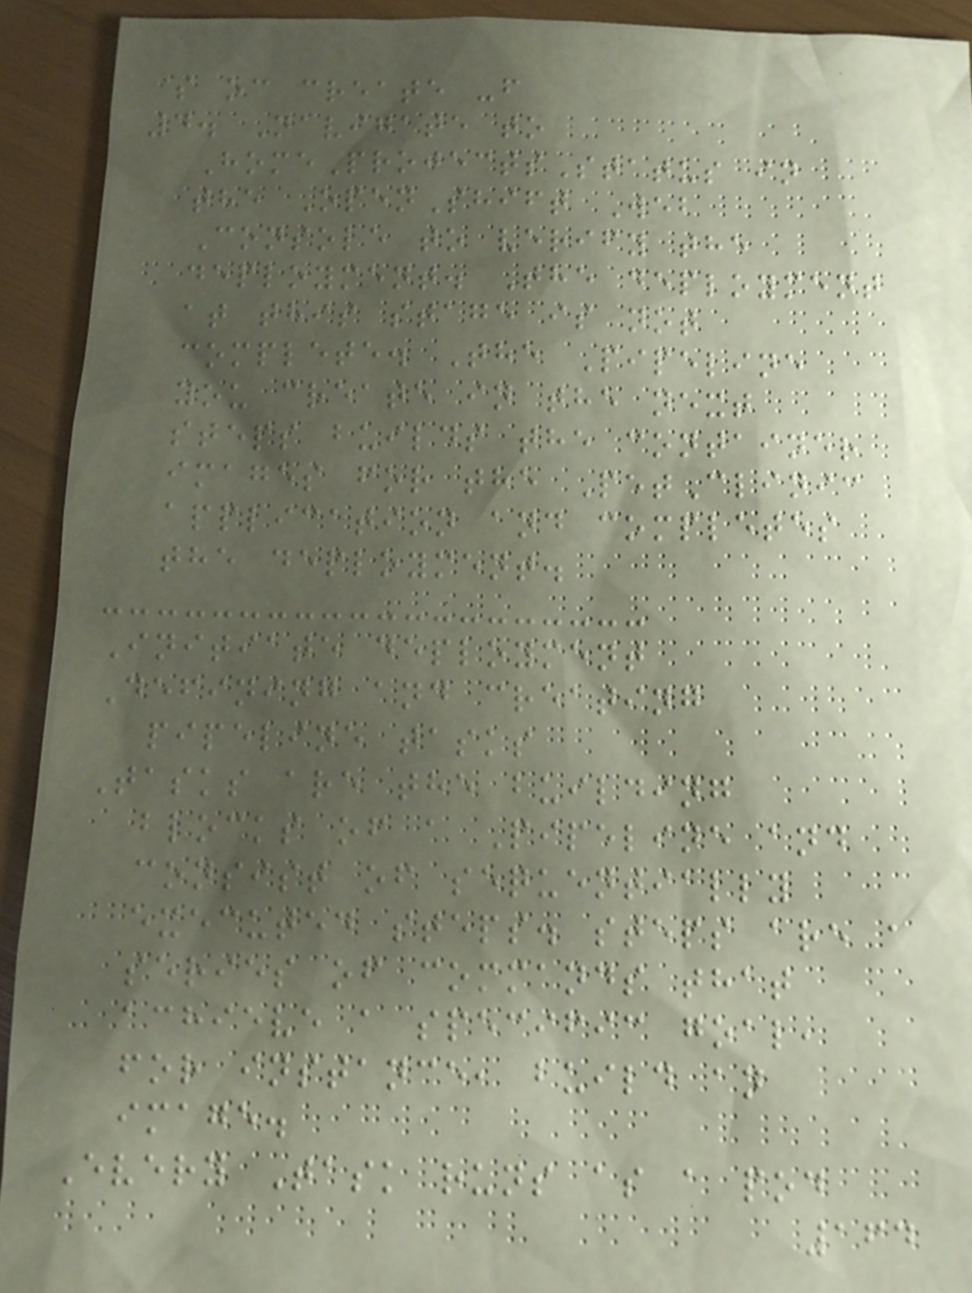$ oc create -f
4. Navigate to
HomeProjectsStatus in
the OpenShift Web
Console to verify the
deployment. The deployment
at this stage is not
complete. The Pipeline
you create in the next
steps builds the container
images for the PetClinic
application and completes
the deployment.
Initiate deployment
Defining and creating
pipeline tasks
Tasks are the building
blocks of a Pipeline and
consist of sequentially
executed steps. steps are a
series of commands that
achieve a specific goal,
for instance, build an
image.
Every Task runs as a pod
164
